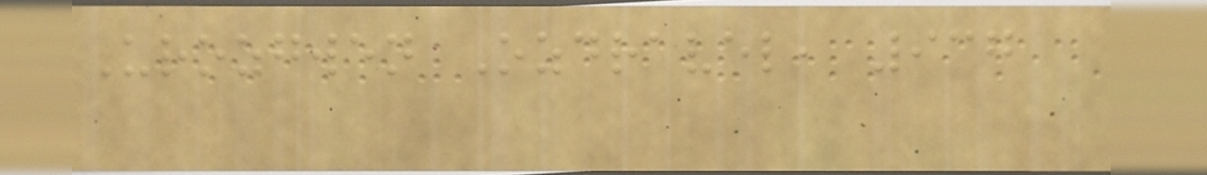Urozgwen Ozdravel, 937
